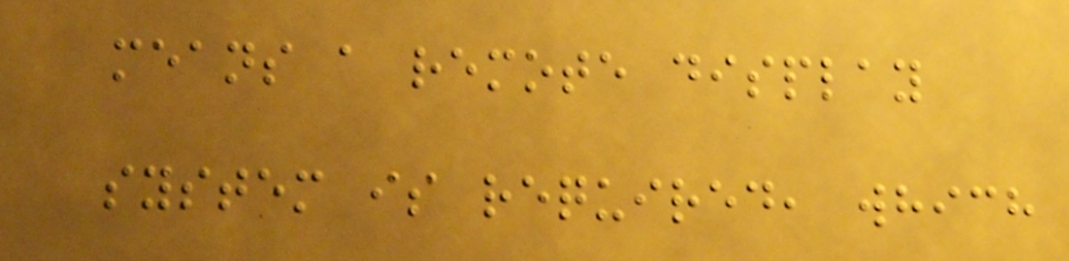means a remote display
system is required, which
